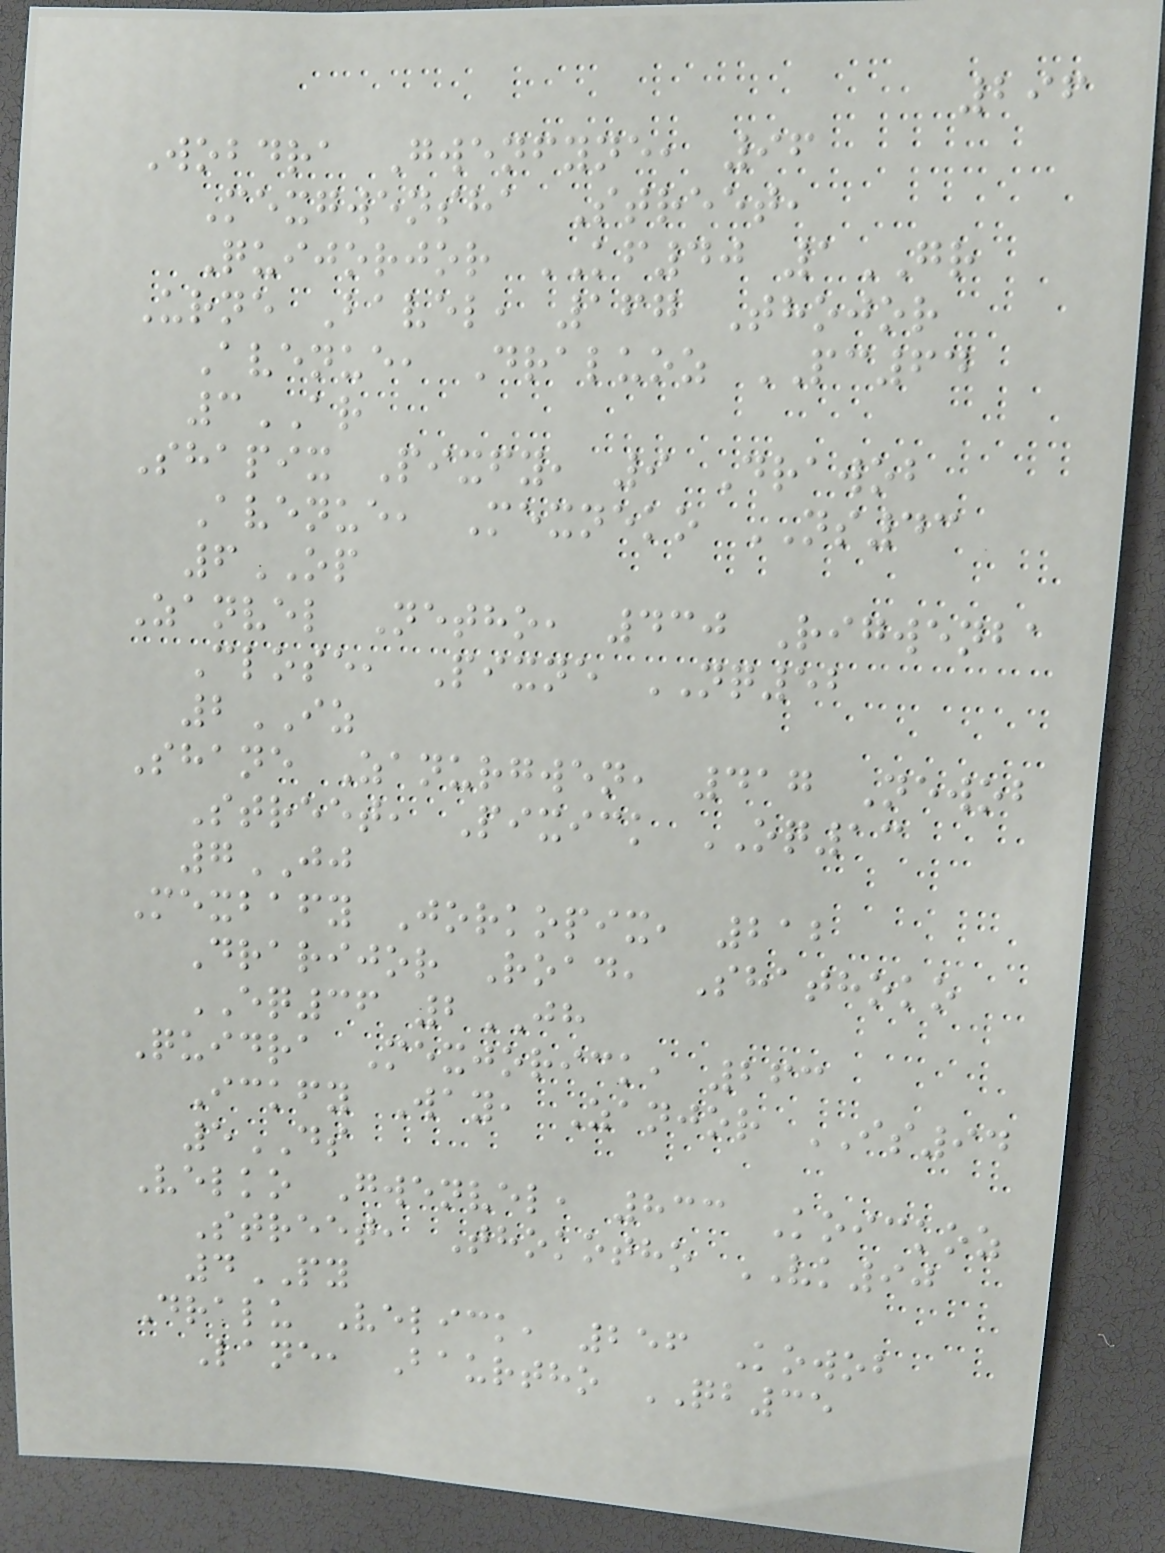296
Wobdra Gwenfyne, 96
Mexgwensha Street,
Quijorjor KF40 1GR
Urne Bavel, 167 Thojor
Avenue, Draluoz PC64
3AR
Shapix Pixfy, 9 Drawob
Avenue, Mexneko NS43
6OP
Zanvel Netho, 430 Rigwenba
Close, Pixne NQ52
2IZ
Shane Zanurgwen, 417 Newob
Street, Pixick OQ13
7JJ
Mexbafy Jorkopix, 212
Drarijor Road, Shathoko
EQ36 2JH
Quidra Mexjorick, 263
Ickfy Way, Zanjor IS94
5DS
Velko Gwenvel, 833 Koickoz
Street, Thokotho VK90
4PY
Dralu Velick, 256 Kowob
Lane, Baurtho QB35
